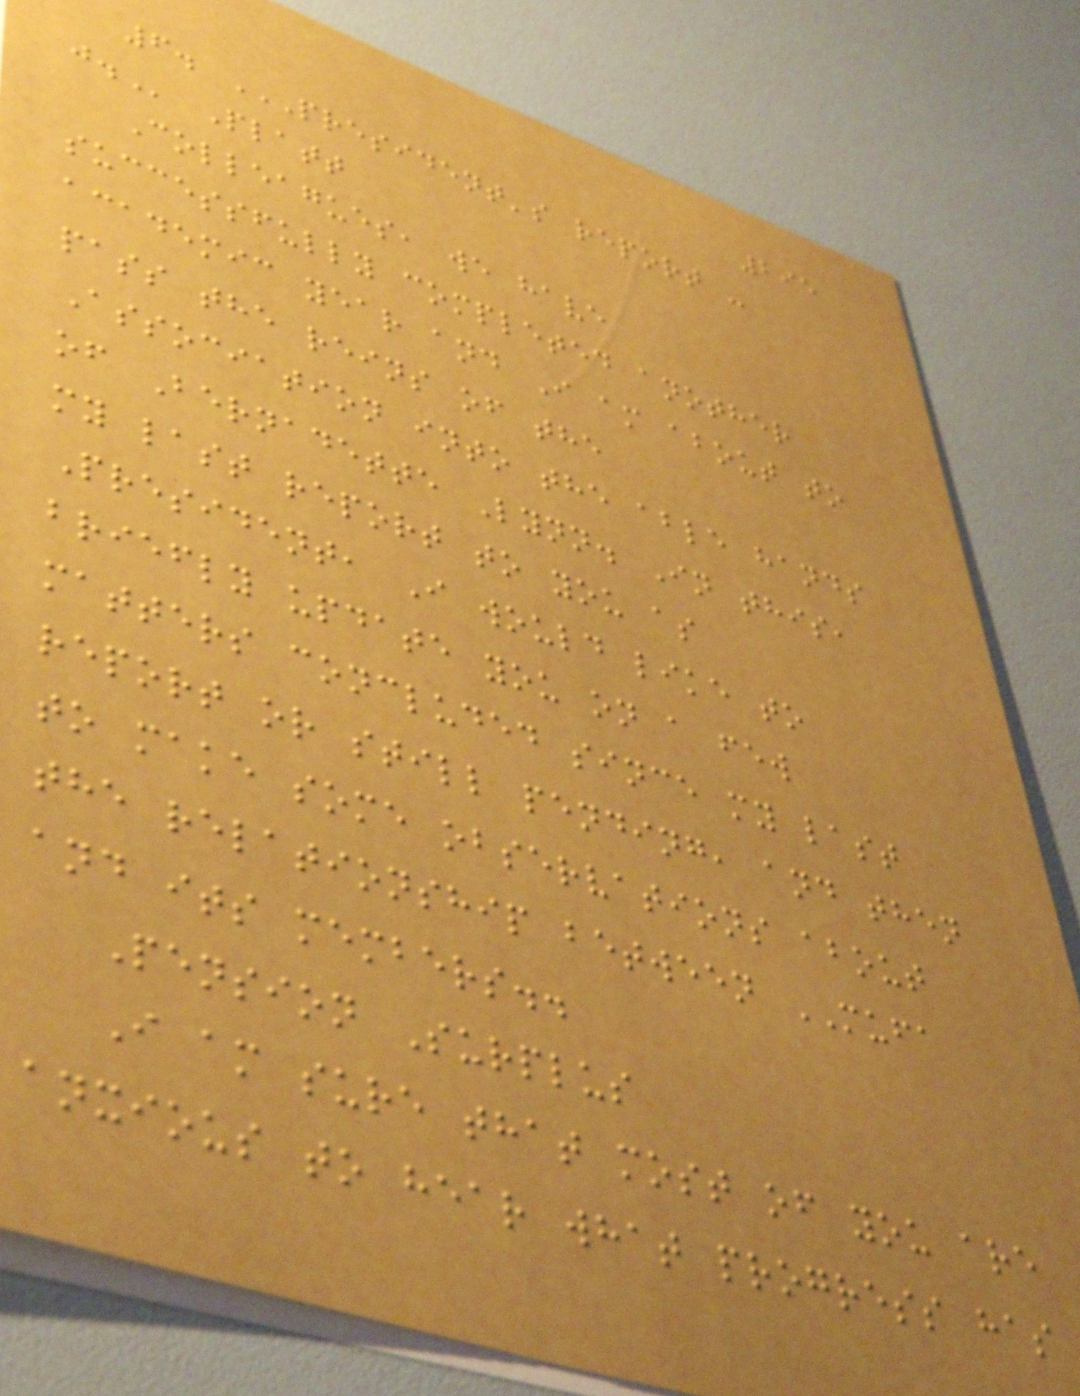295
6. PRESIDENT'S REPORT -
J. Platt
Colleagues, we have
successfully completed another
academic year and I am about to
pass the reins of the
Association into the able hands
of Bernadette Lynn. In this,
my last report to you as
President, I would like to
briefly update you on a few
matters concluded since my last
report or still pending, and then
to make some observations about
the relationship between MUFA
and its members..
Pension Surplus
I am sure that most of you are
anxious to hear what progress has
